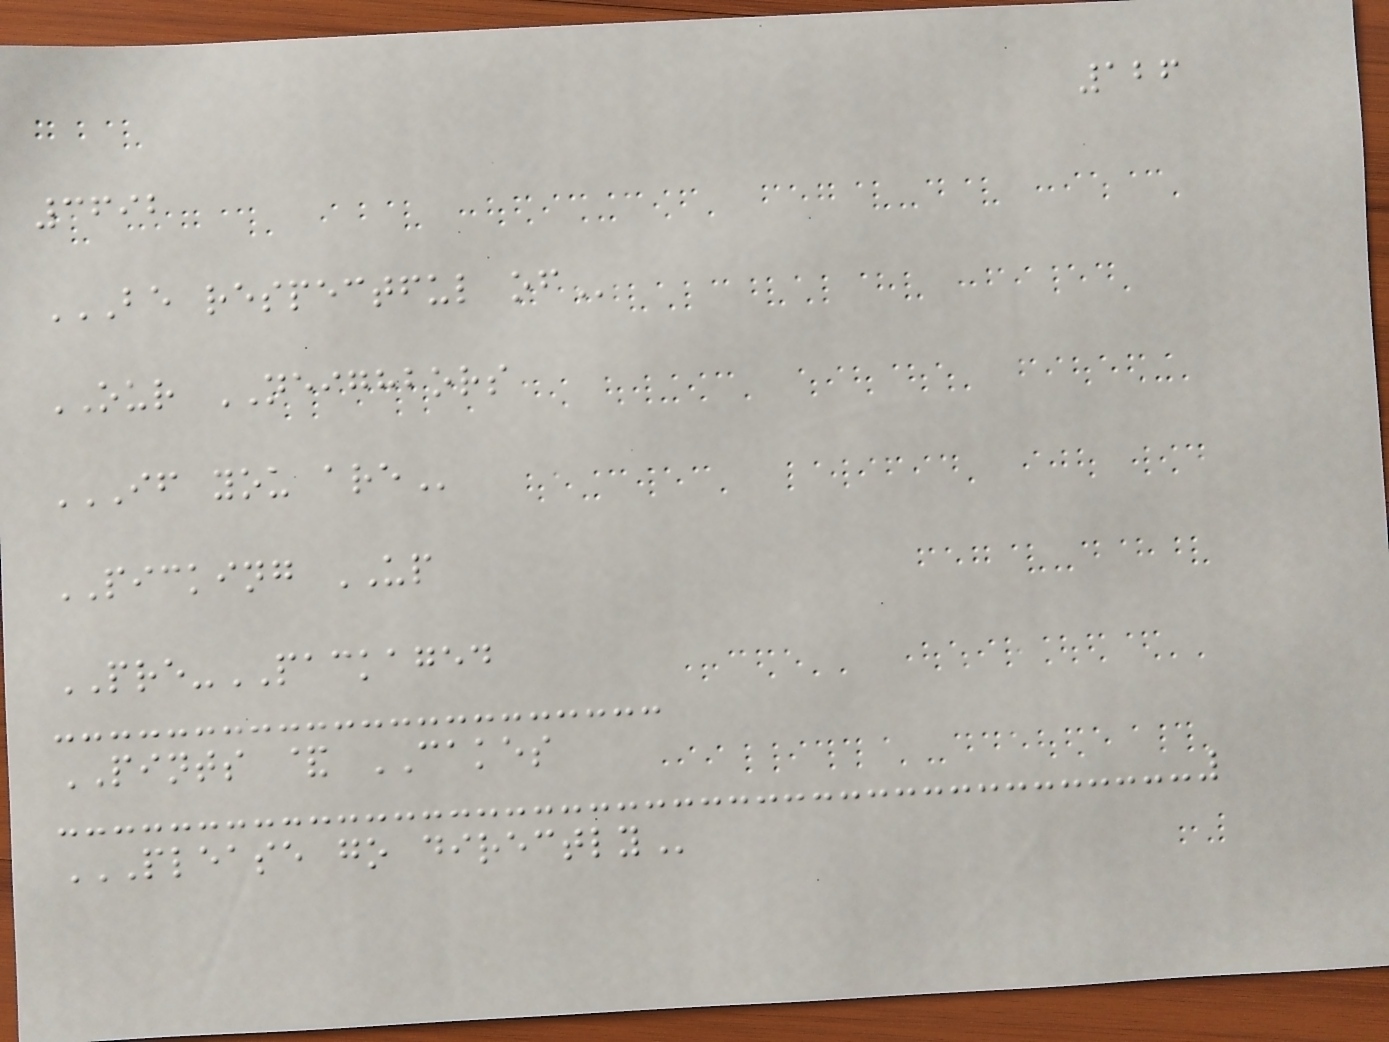126
3692
BE RESPECTFUL OF
OUR NEIGHBORS
IF YOU ARE
PICKING UP
PRE-PACKAGED
PINTS & CAKES
PLEASE GO DIRECTLY
